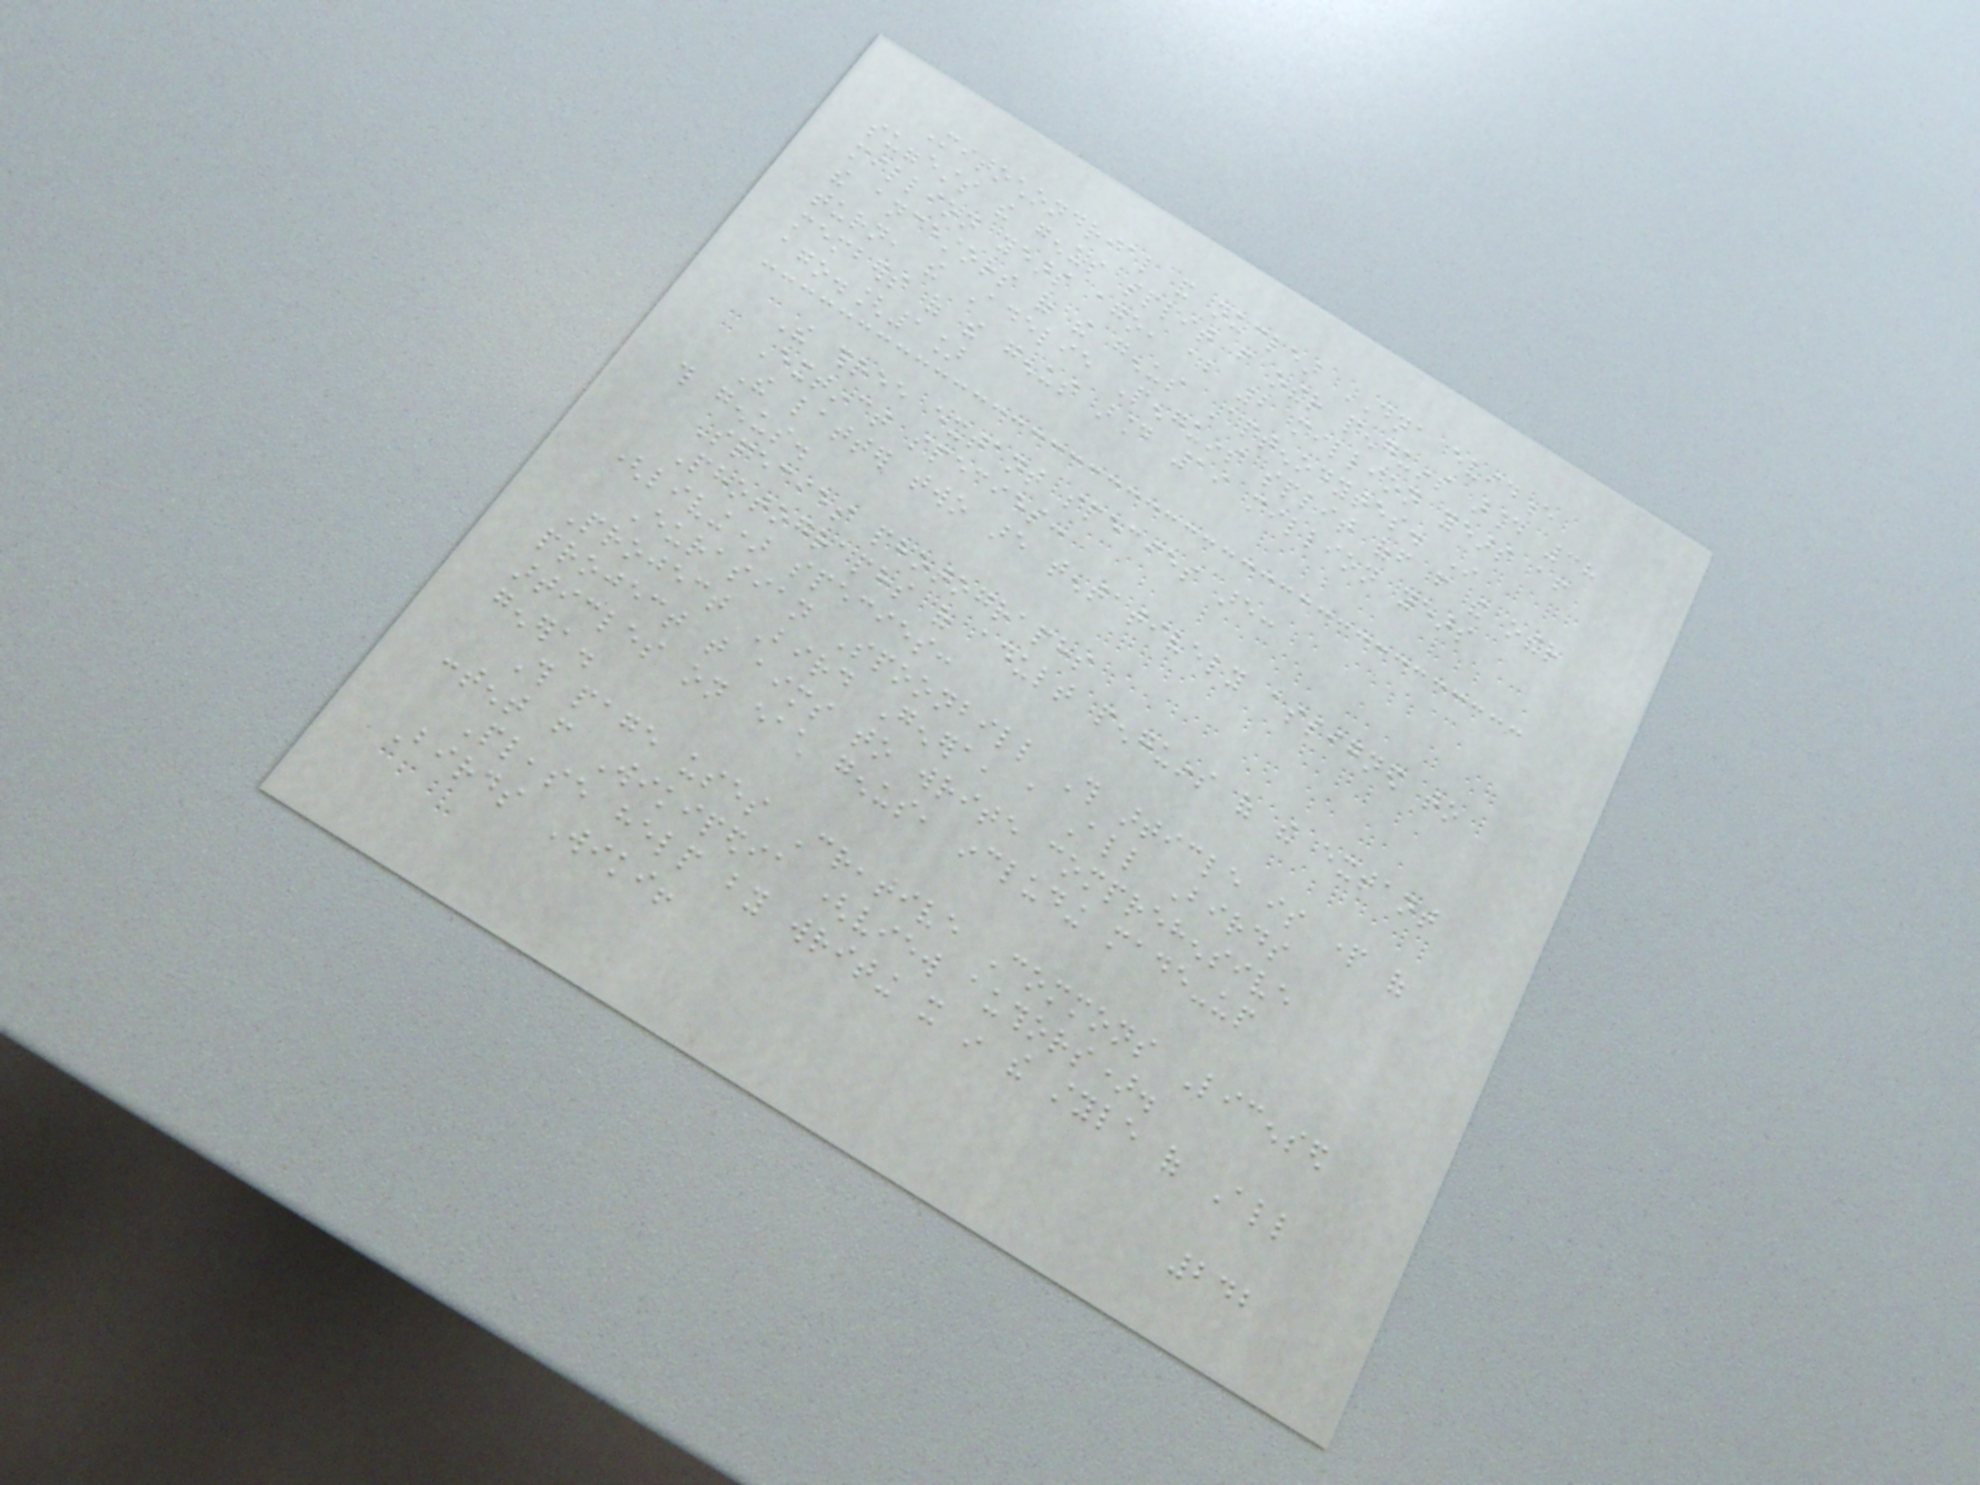Mitochondrial and nuclear DNA evidence
suggests the genus split from other penguins around 38
million years ago, about 2 million years after
the ancestors of the genus Aptenodytes. In
turn, the Adelie Penguins split off from the other
members of the genus around 19 million years
ago.[1]
The three extant species are:
Extinct species:
The latter two are tentatively assigned to
this genus.
Species photographs
Photographs of adult penguins of the extant
(living) species:
Eurasian Spoonbill This article is part of
Project Bird Genera, a All Birds
project that aims to write comprehensive
articles on each genus, including made-up
genera.
This page uses Creative Commons Licensed
content from Wikipedia (view authors).
Please help by writing it in the style of All
Birds Wiki!
242
